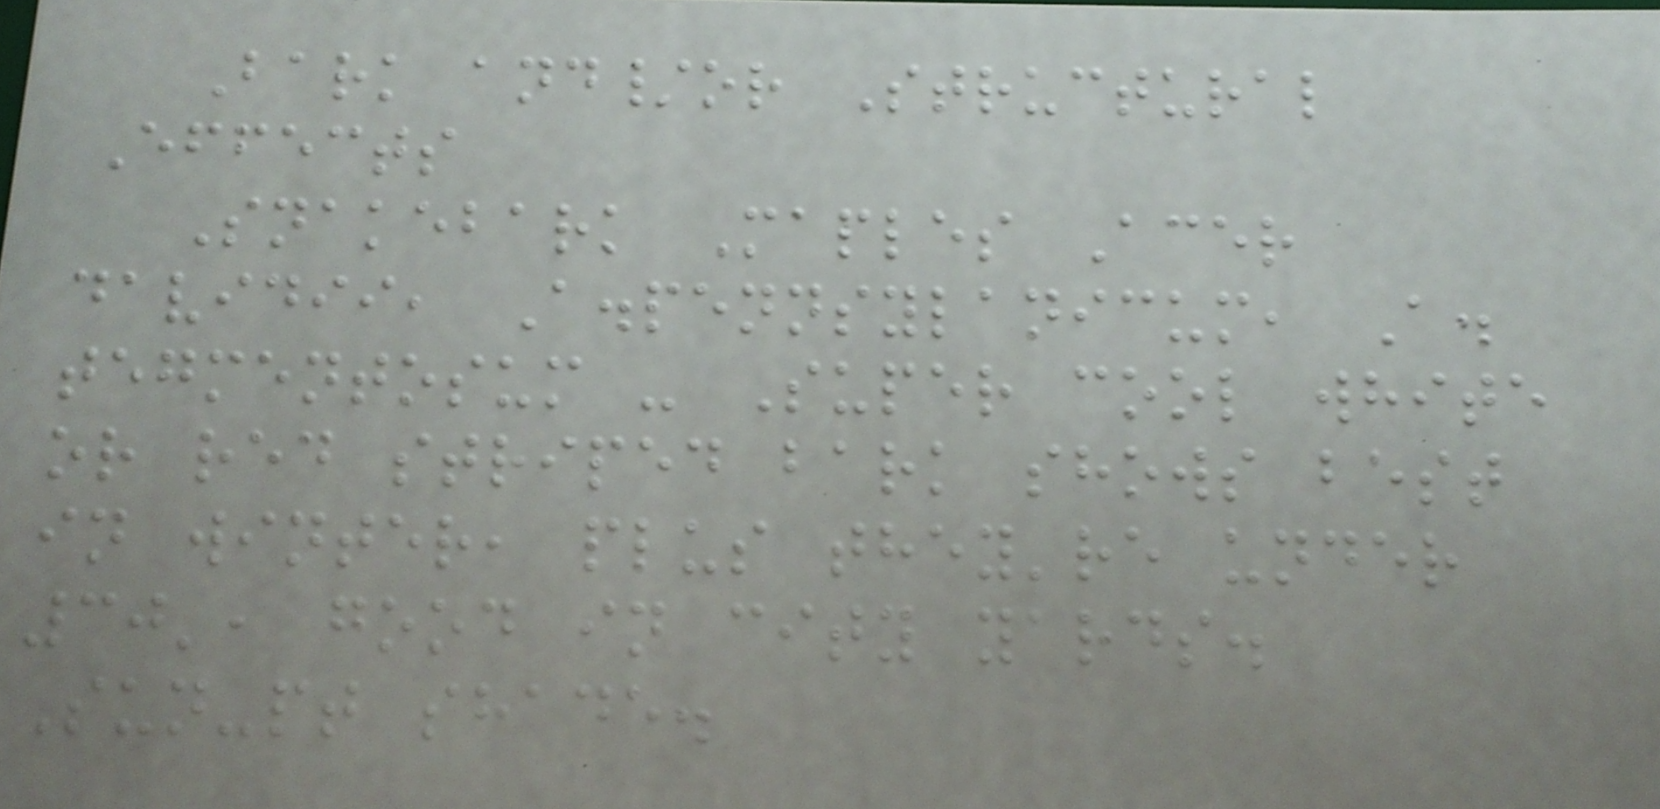Bark and/or Structural
Effects
Snakebark Maples Acer
davidii, A.pennsylanicum, A.
tegmentosum - Super cool white
or red striped bark shows best
in winter, plus they're under
30', good in city yards.
Sun-pt shade.
